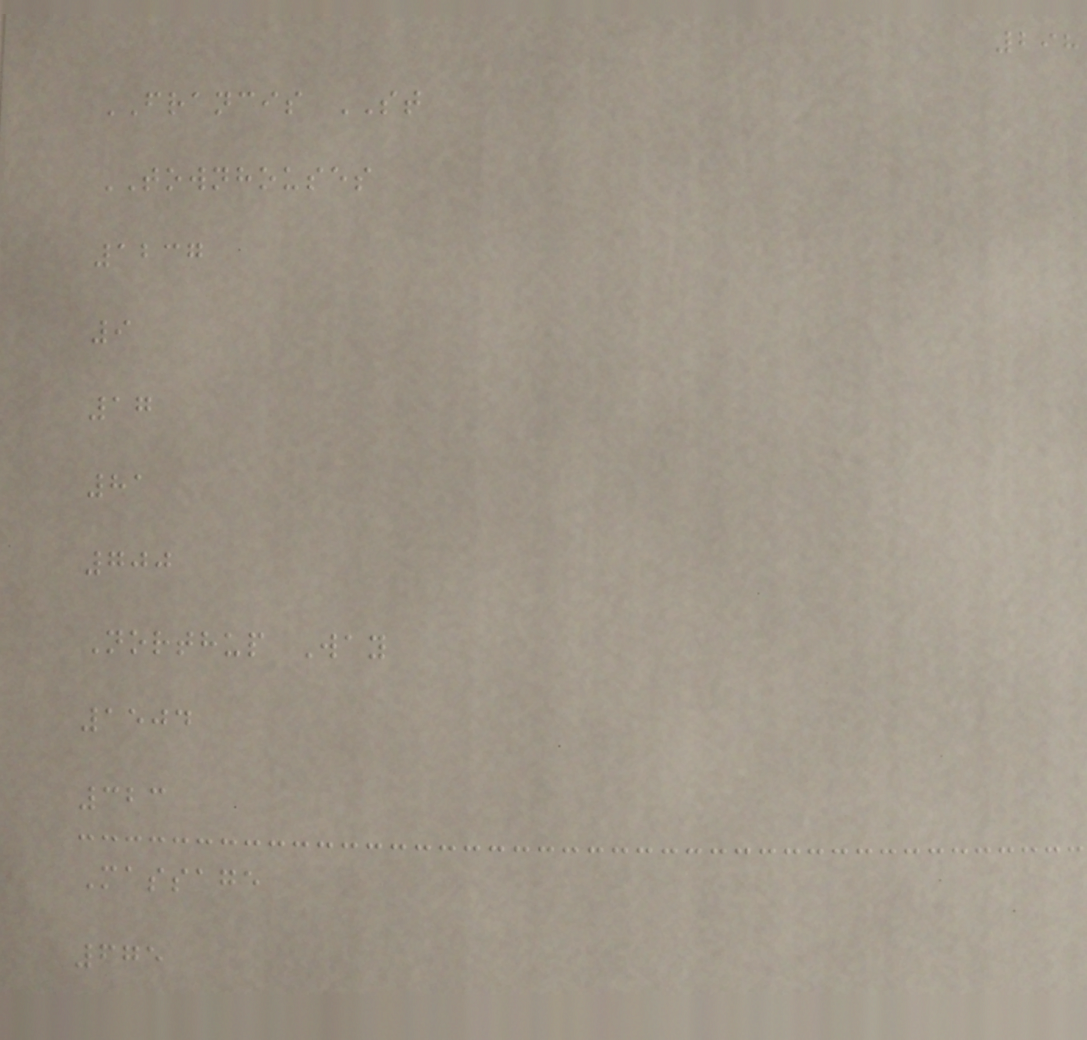298
FRANCIS ST
TOWNHOUSES
1237
9
17
81
700
Northup Way
1504
323
Massage
675
